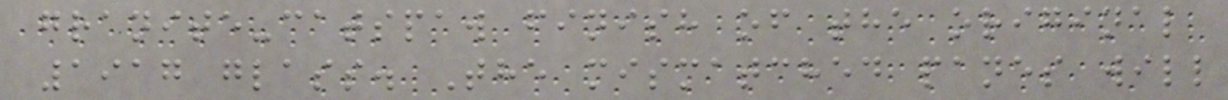granite-catspaw finish of the original
1917 glass. The mismatched panes will
